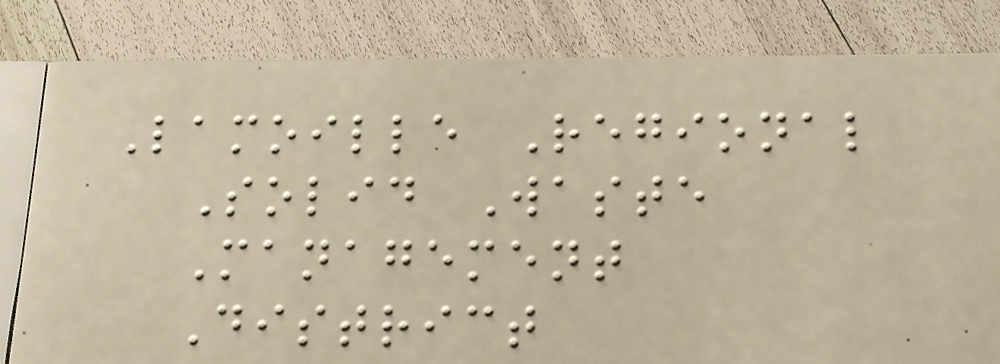Lamoille Regional
Solid Waste
Management
District
